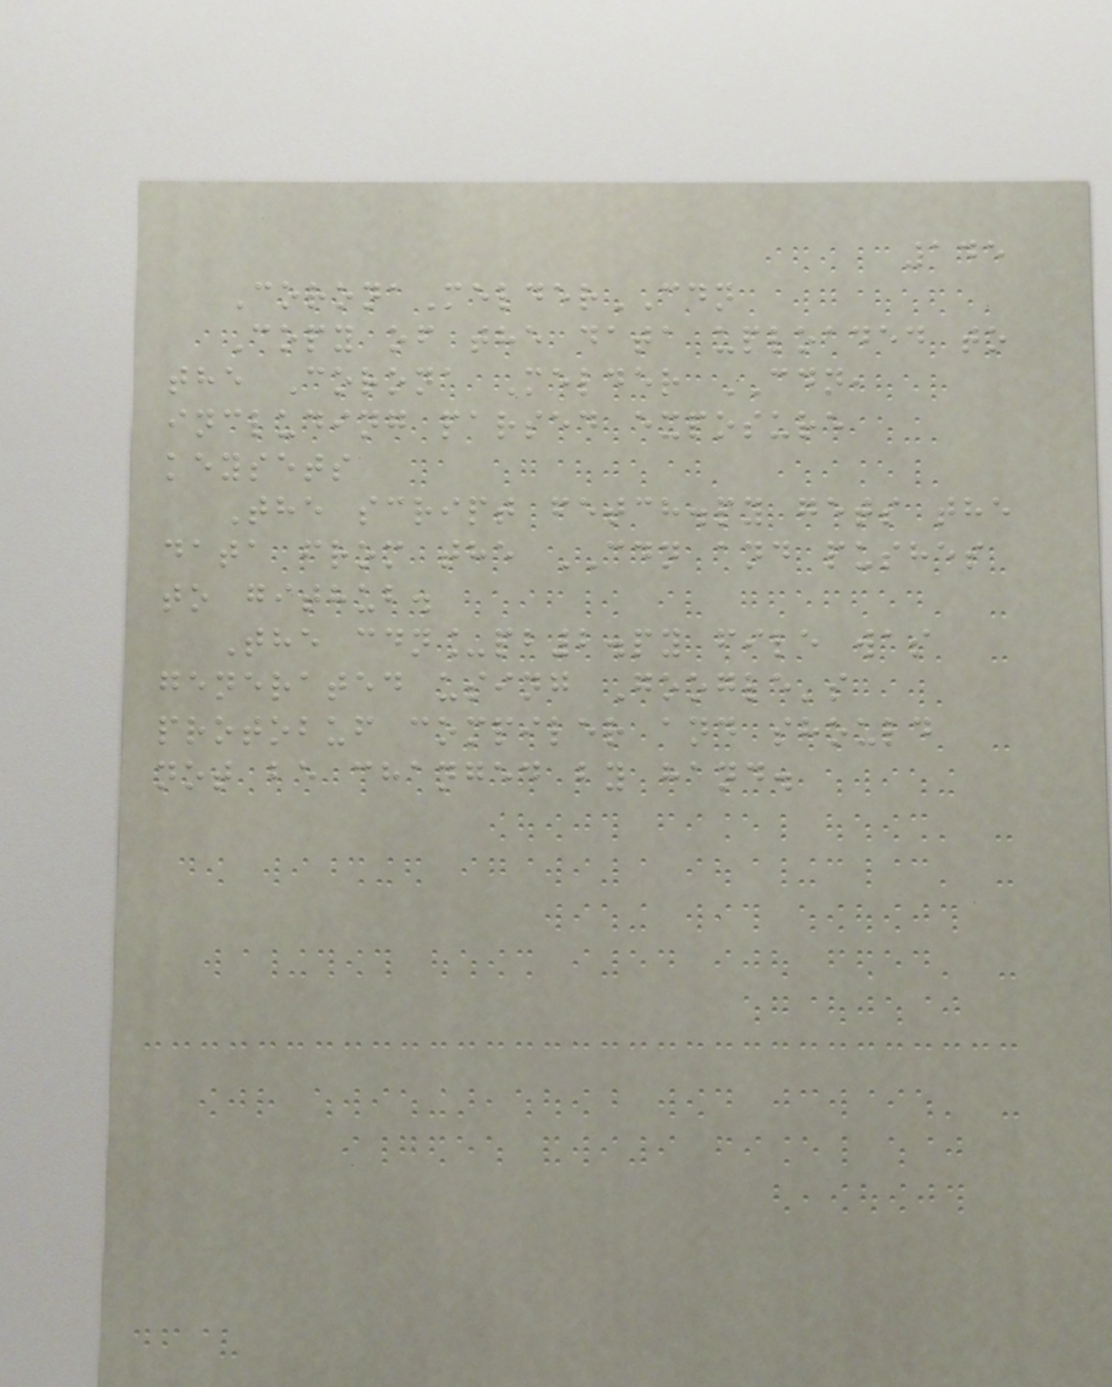145
CoronaMelderCDN
Copy of the data uploaded to
the Corona Melder CDN,
including parsed exposure
keysets
The script fetch.py gets the
data from the CDN and pushes
to github.
The cdn_pb2.py file was
generated using Google's
protobuf compiler and should
not be changed by hand.
